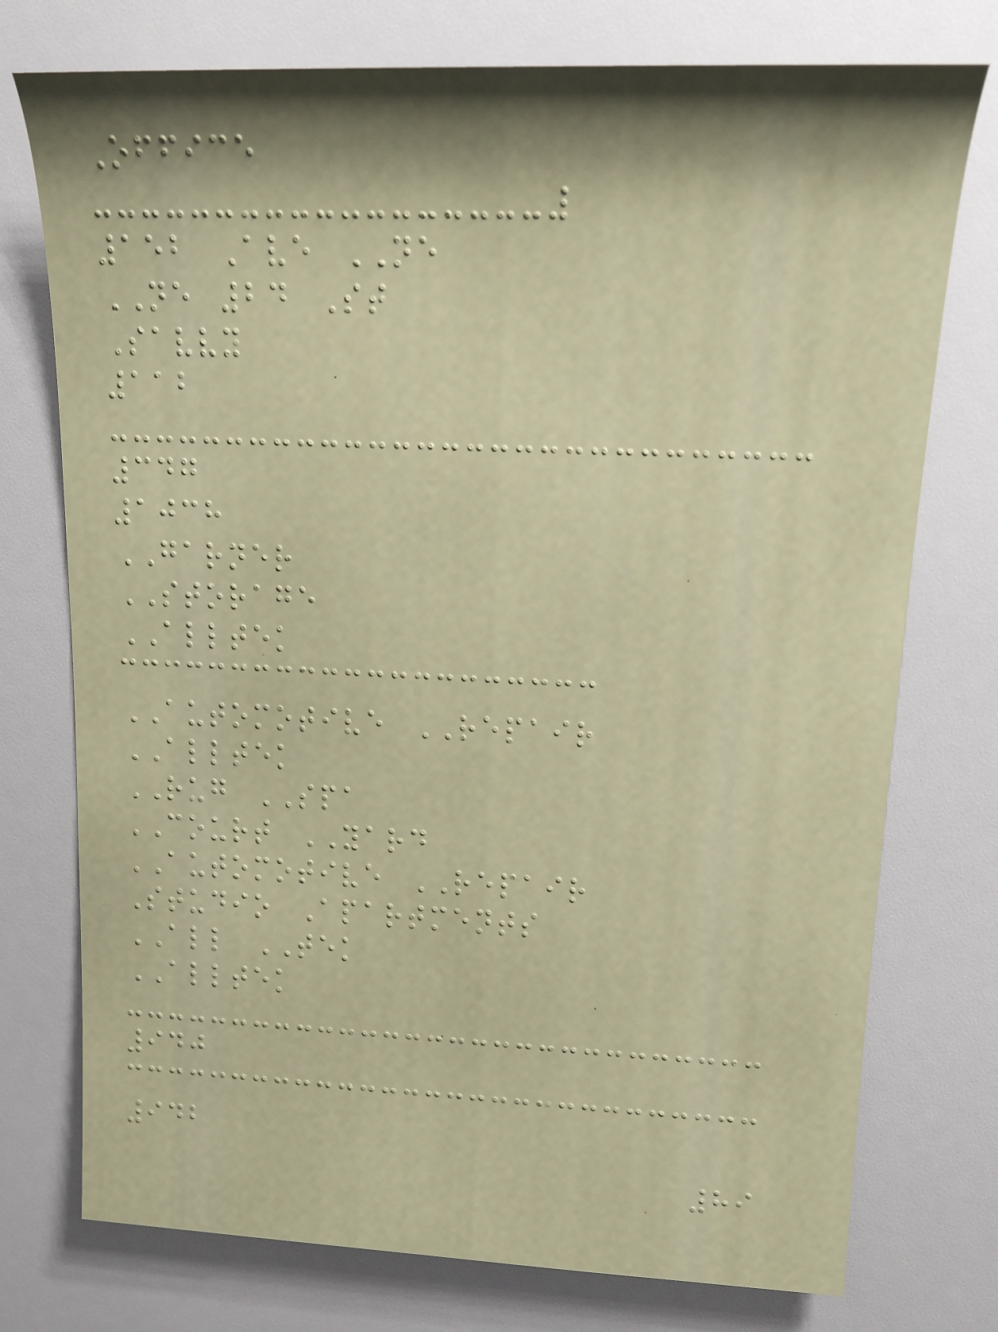Office
152 Ave NE
NE 24 St
Savvy
112
347
1038
GARNER
STORAGE
ALLTEK
AUTOMOTIVE REPAIR
ALLTEK
RUG SPA
COURT YARD
AUTOMOTIVE REPAIR
Studio Apartments
ALL TEK
ALLTEK
940
942
89
